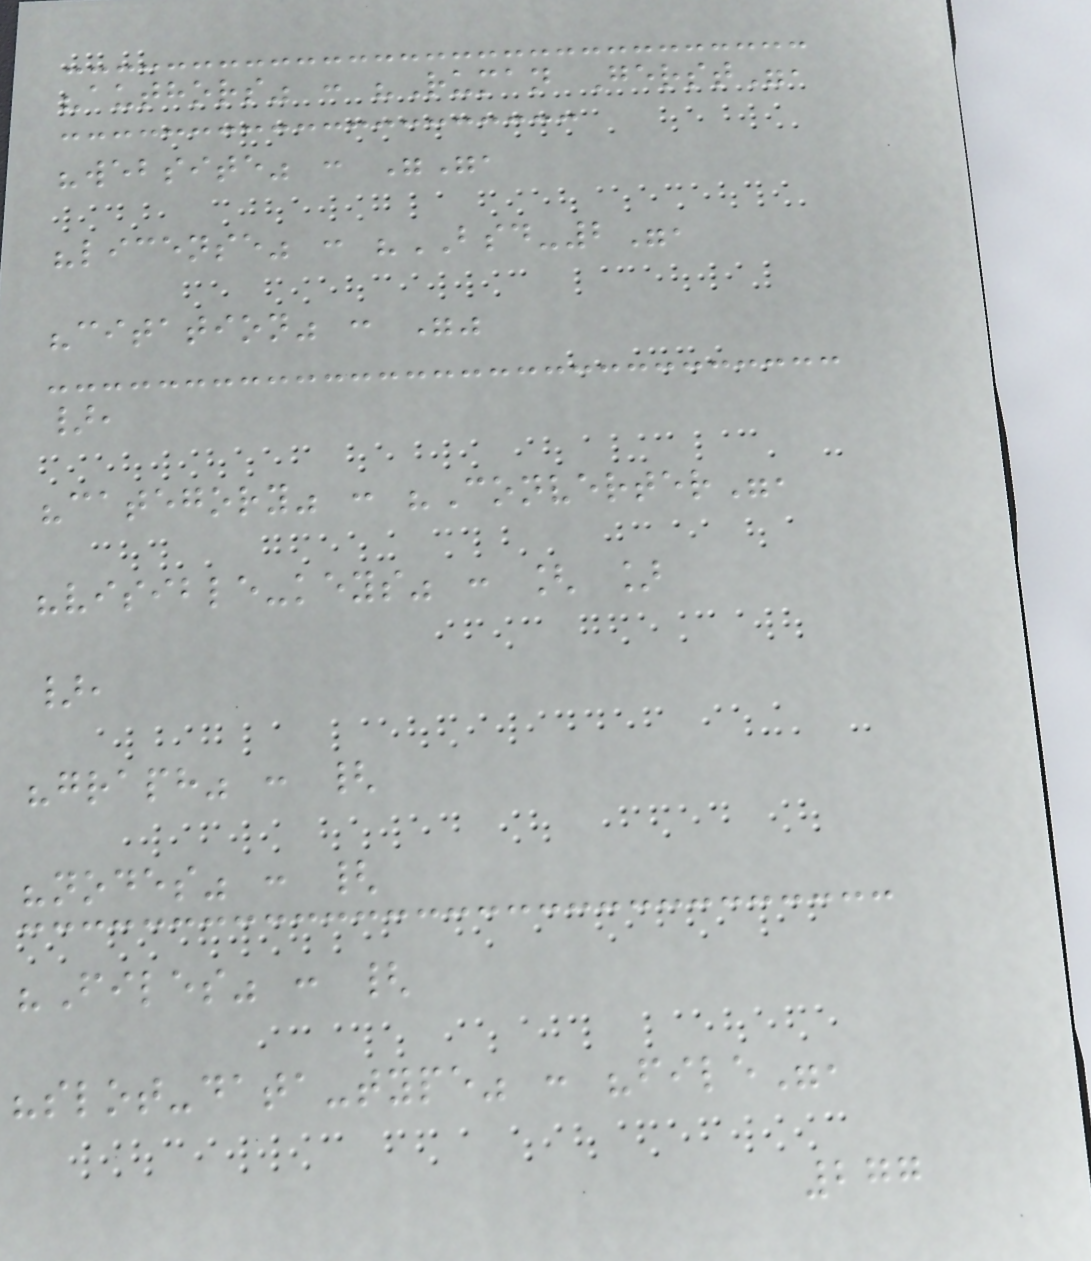"authors" : "Ruman Gerst",
"website" : "",
"license" : "BSD-2",
"citation" : ""
},
"category" : "Converter",
"visible-keys" : [ ]
},
"graph" : {
"nodes" : {
"Files" : {
"slot-data-type" : "file",
277
